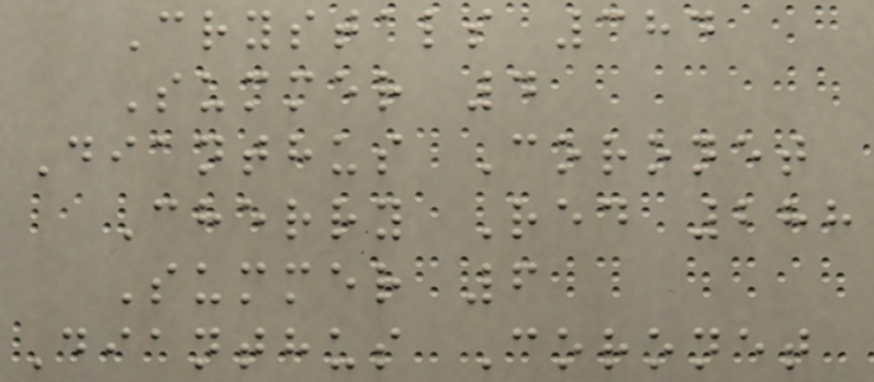Crystals 384
Summer 4
Dianthus Coronet
Cherry Red 288
Summer 6
Dianthus Coronet
